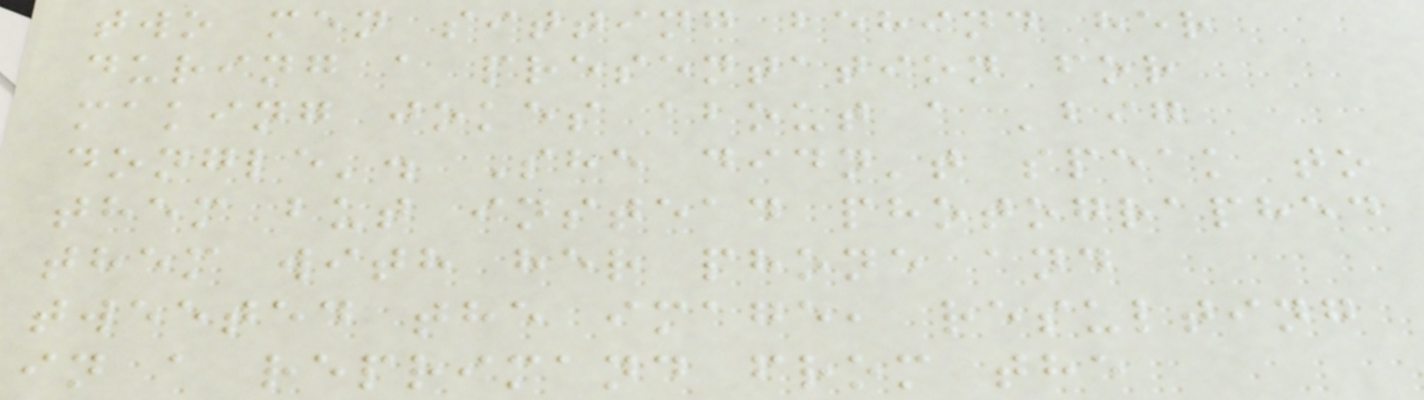two men sitting behind her
during a presentation for
making jokes about a 'big
dongle'. She didn't speak to
them but instead photographed
them with her phone and
tweeted the image, resulting
in a reprimand from the
